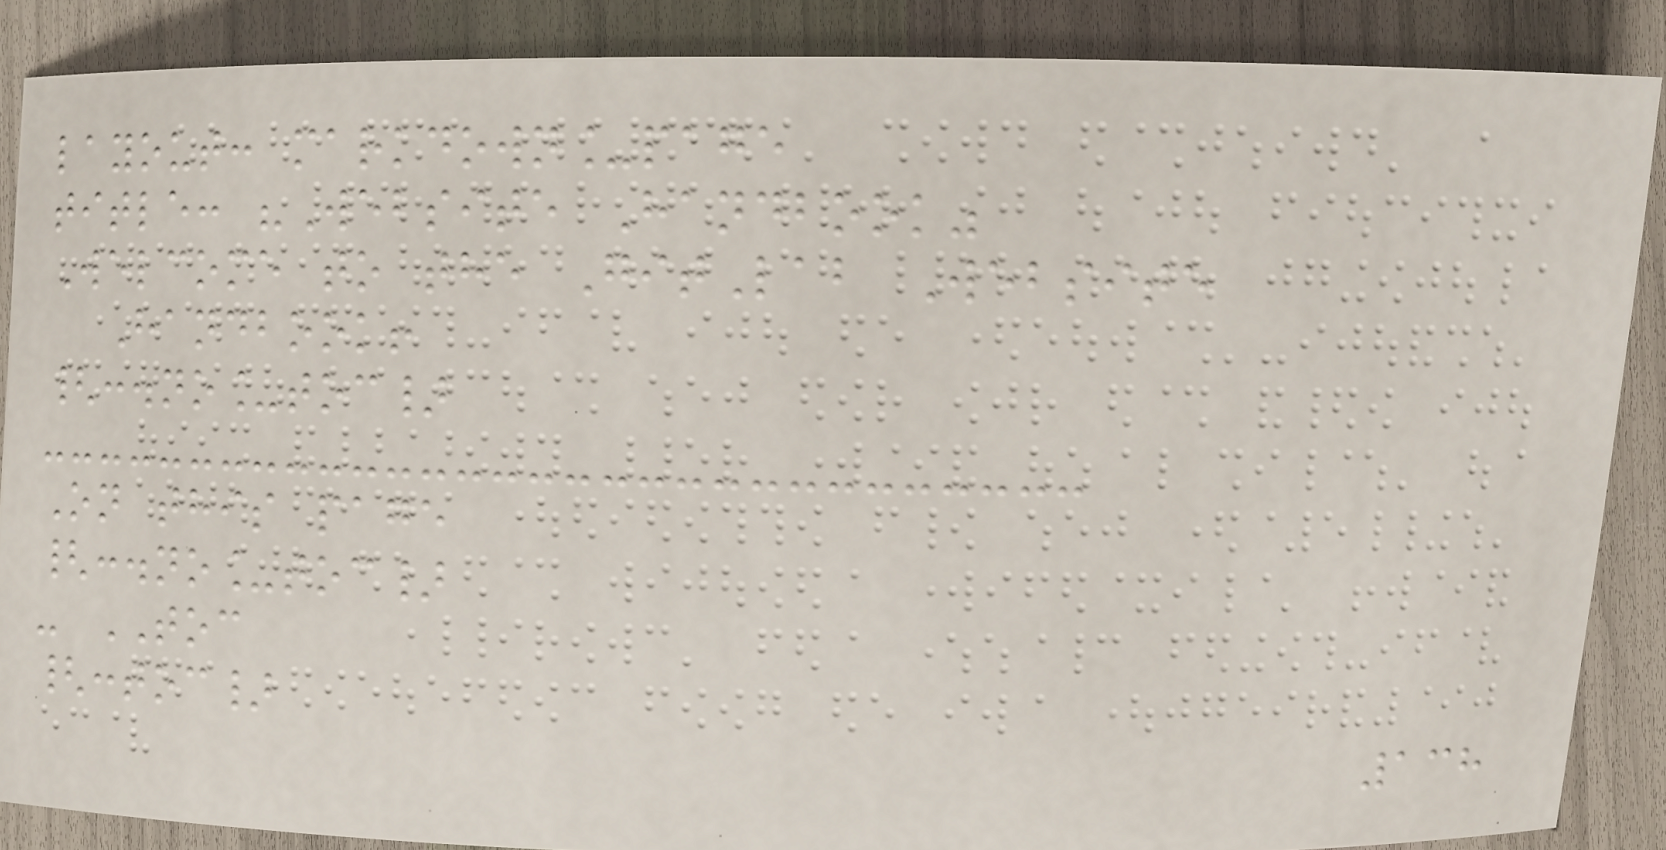layout: markdown_page
title: "Website Handbook"
Welcome to the GitLab Website
Handbook!
{:.no_toc}
On this page
{:.no_toc}
- TOC
{:toc}
138
